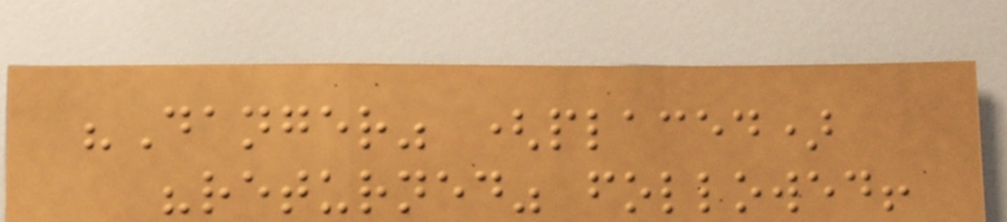"Danger" (placed)
"returned" followed!
